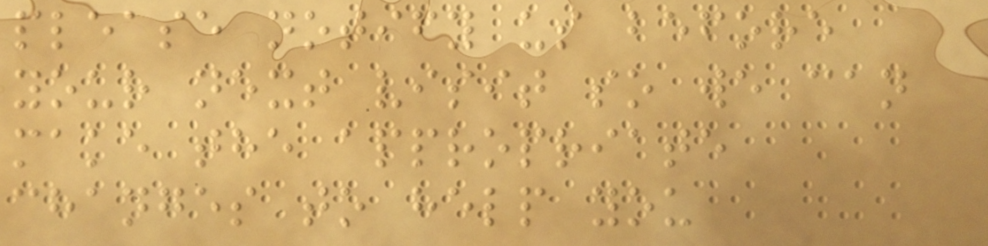please notify us before
your next visit so we can
make the appropriate
changes to help you
